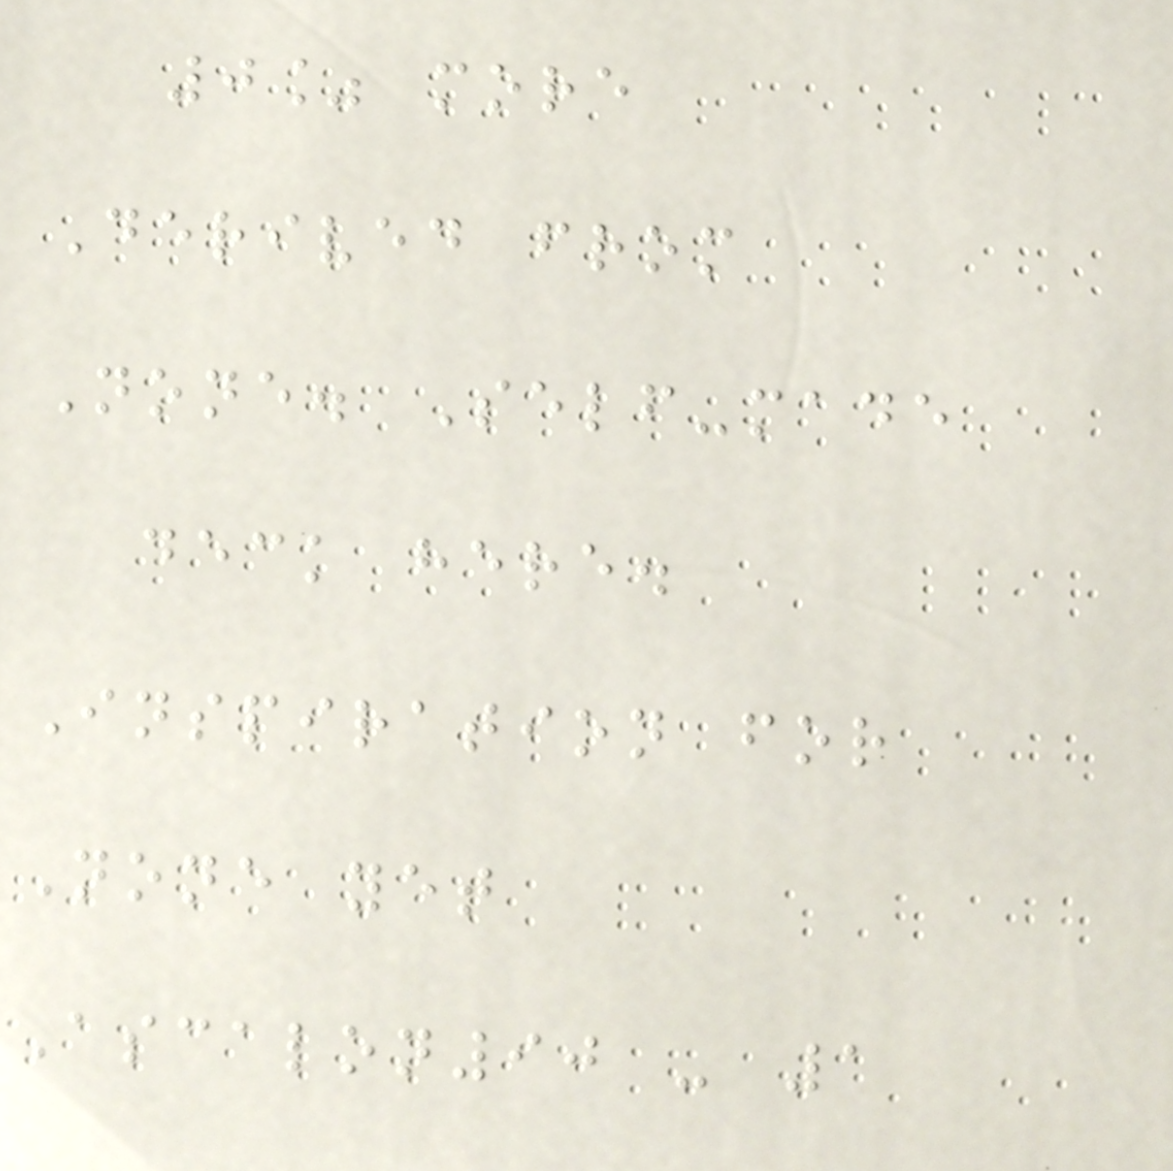0% more
Derived from
None. Self-made
deck here.
Inspiration for
None yet
Ascalon90 - 1
